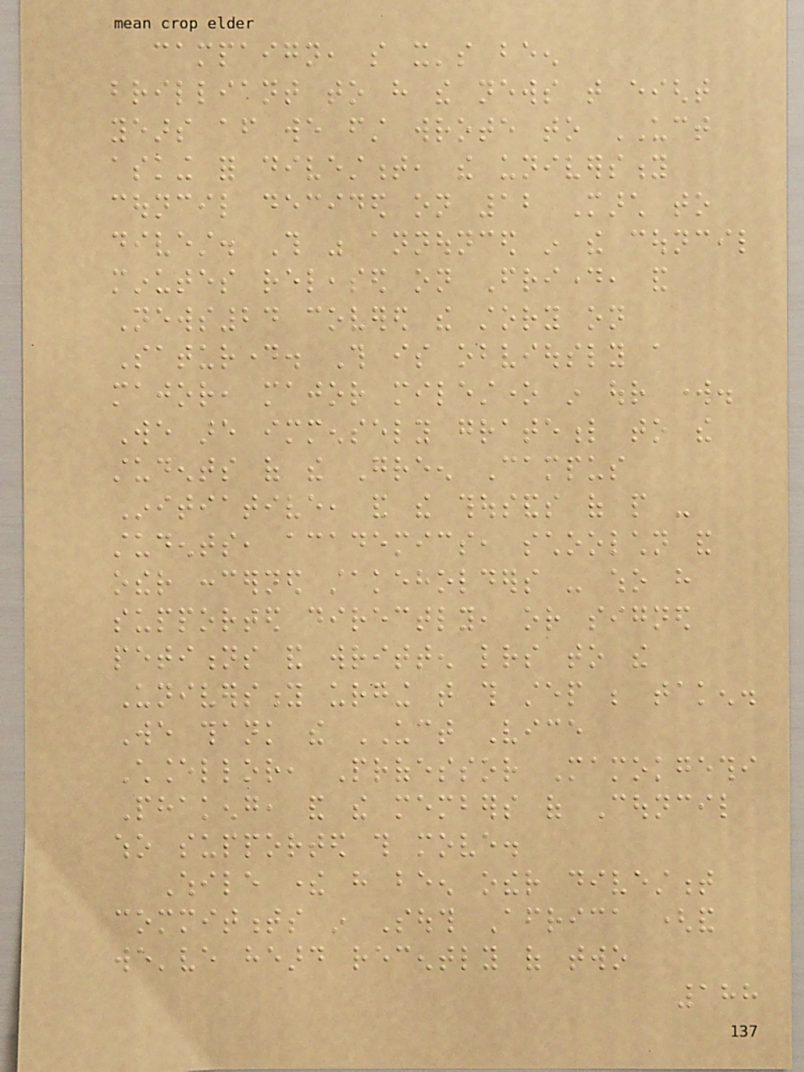campaign, so it's been
brilliant to have the news that eight
years after we first wrote to UCT
asking for divestment, the university
council decided on 12 March to
divest. This was announced in the council
minutes released on Friday, and
News24 covered the story on
Saturday. This is obviously a
major, major milestone in our work.
We are immensely grateful to the
students of the Green Campus
Initiative, and the thousands of people -
students, academics, schoolchildren and
other concerned stakeholders - who have
supported directly, or signed
petitions and written letters to the
University urging that this step be taken.
We thank the UCT Vice
Chancellor, Professor Mamokgethi
Phakeng, and the members of Council
who supported this move.
While there have been other divestment
commitments in South Africa (and
we've heard recently of two
188
